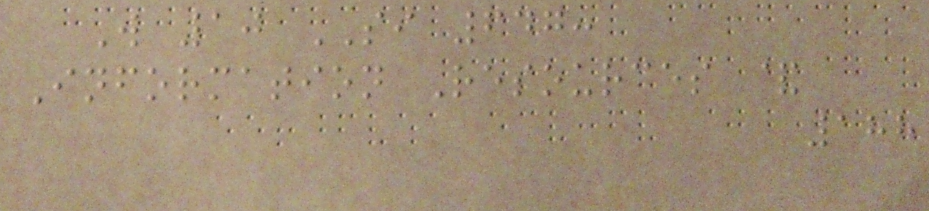W 10 SI 647:
Information Resources &
188
